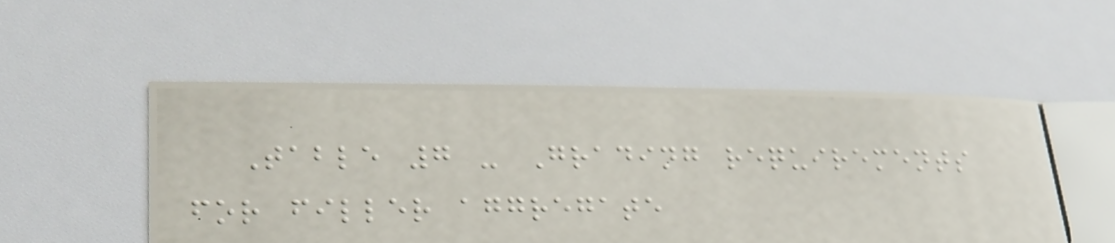Table 7 - Grading requirements
for filler aggregate
